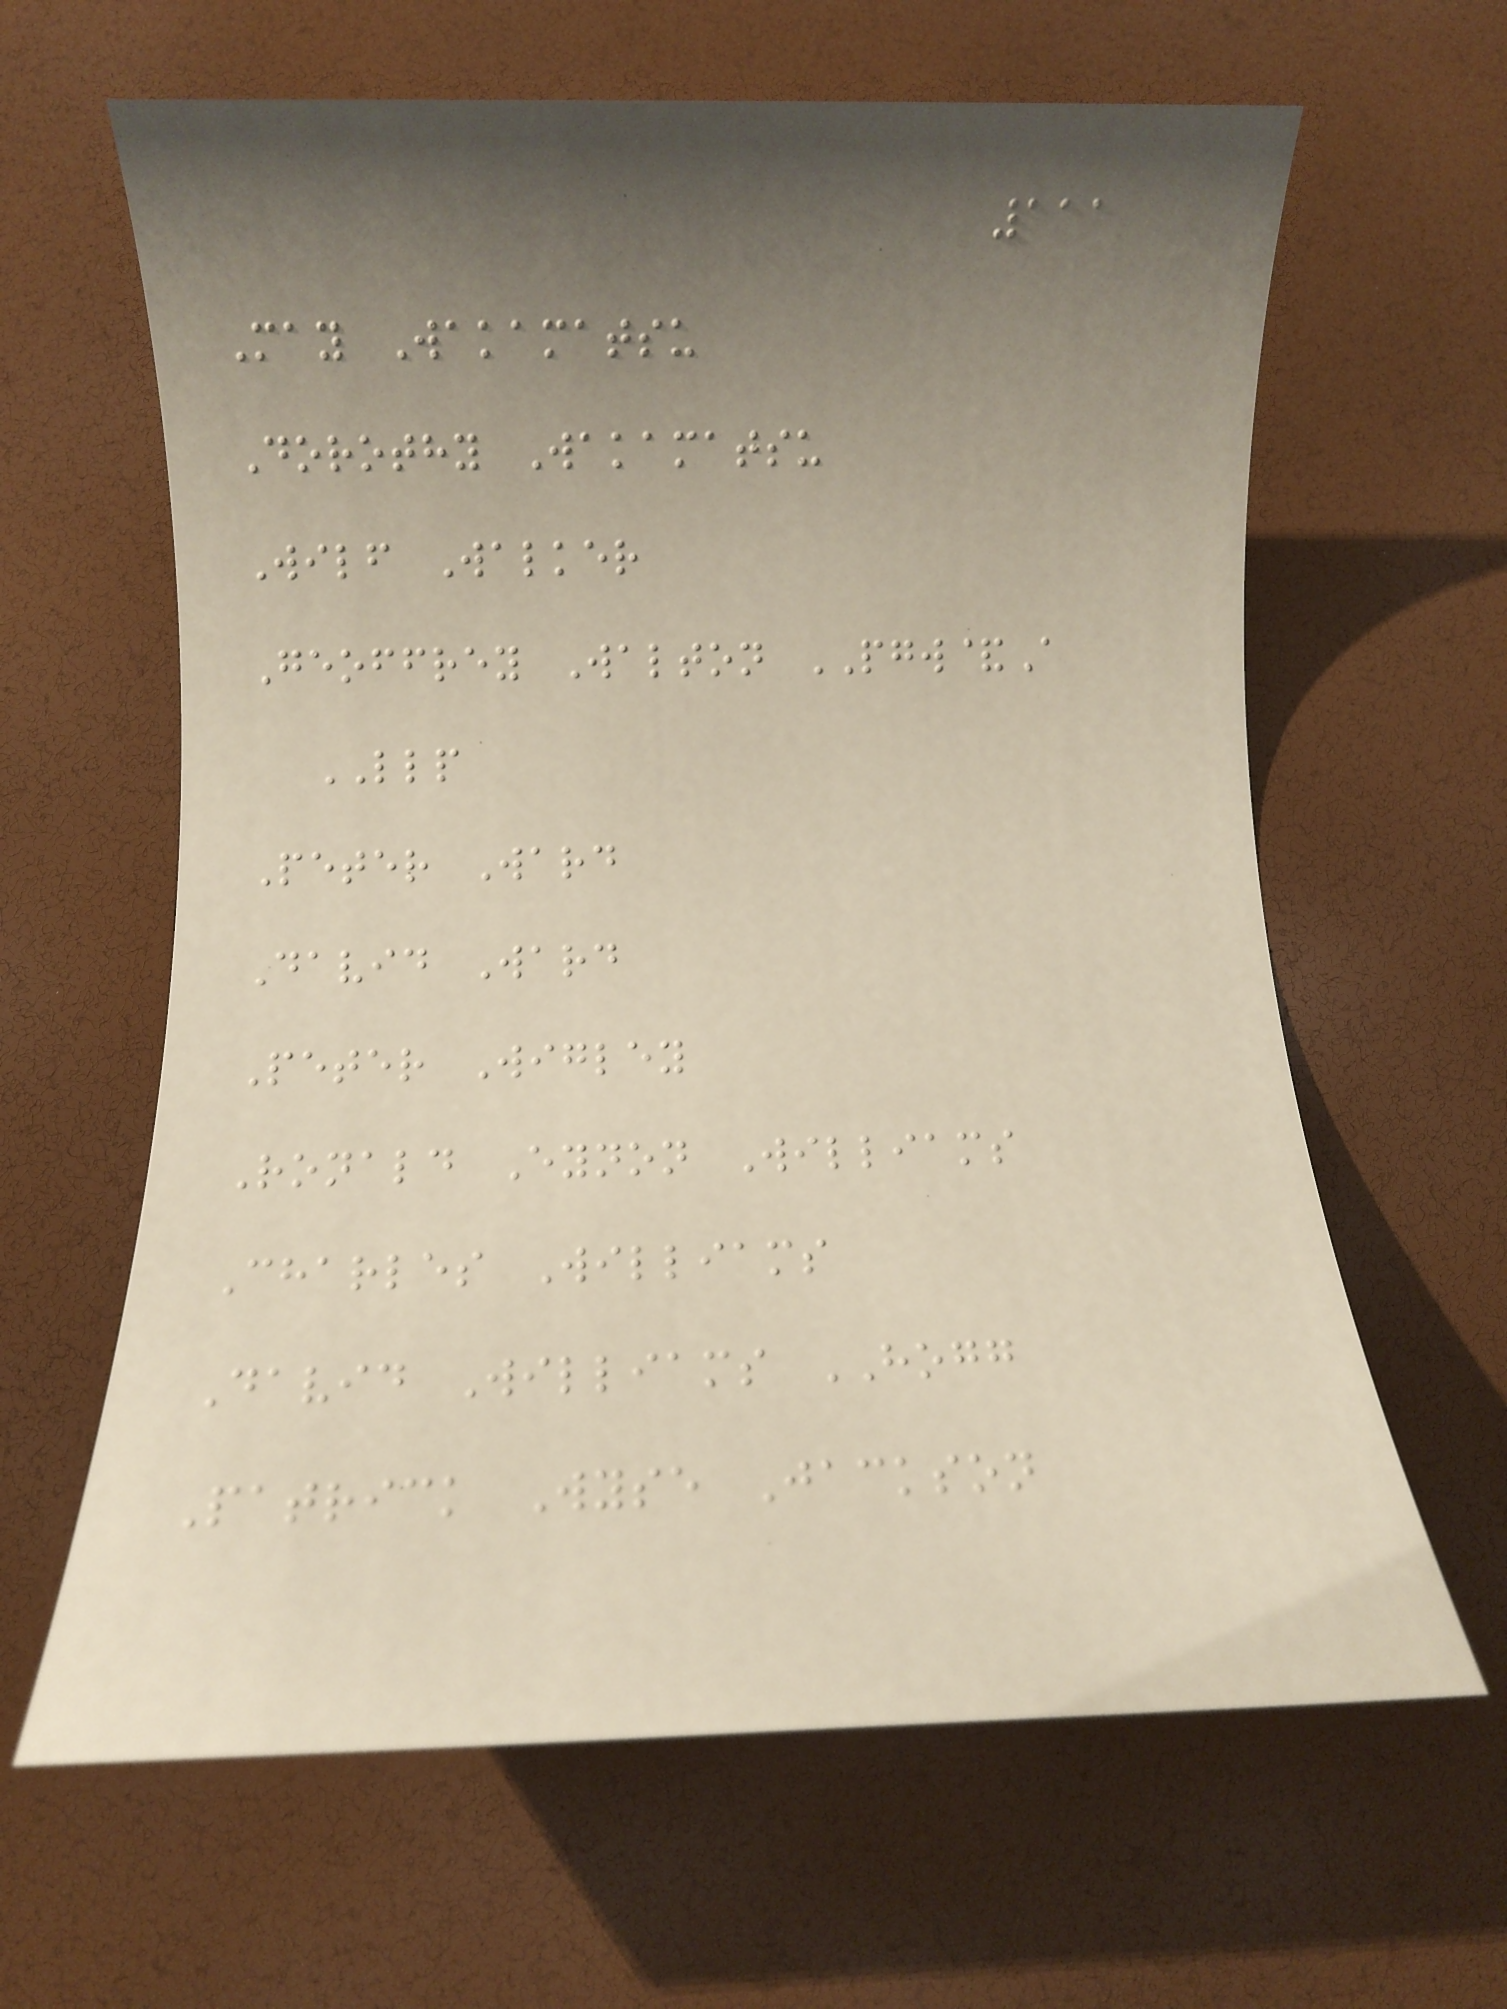111
May Wakamatsu
Dorothy Wakamatsu
Wilf Walker
Geoffrey Walton PGW&A
LLP
Peter Ward
David Ward
Peter Wigley
Ronald Eynon Williams
Charles Williams
David Williams HOGG
Patrick Wyse Jackson
